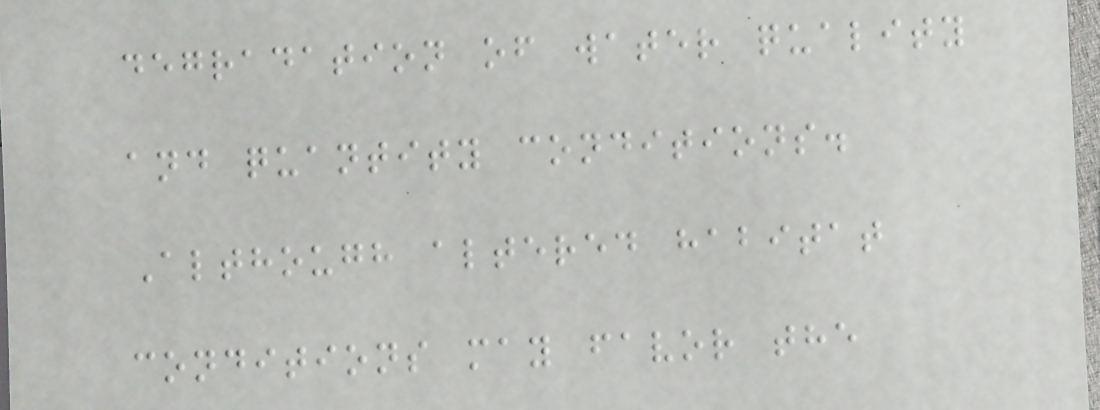degradation of water quality
and quantity conditions.
Although altered habitat
conditions may favor the
